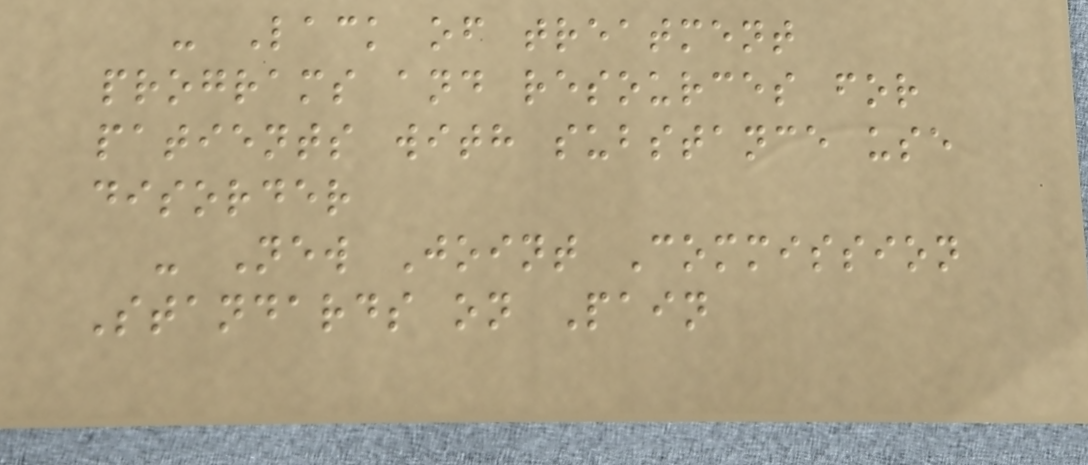- Lack of treatment
programs and resources for
patients with substance use
disorder
- New Joint Commission
Standards on Pain
